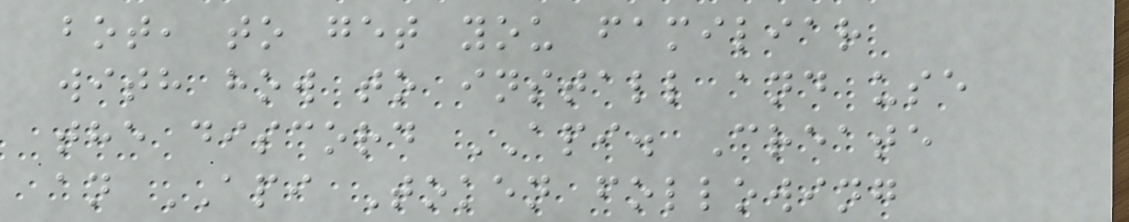bot, to get you familiar
with how to install and use
the discord API. Create
an API Token following
